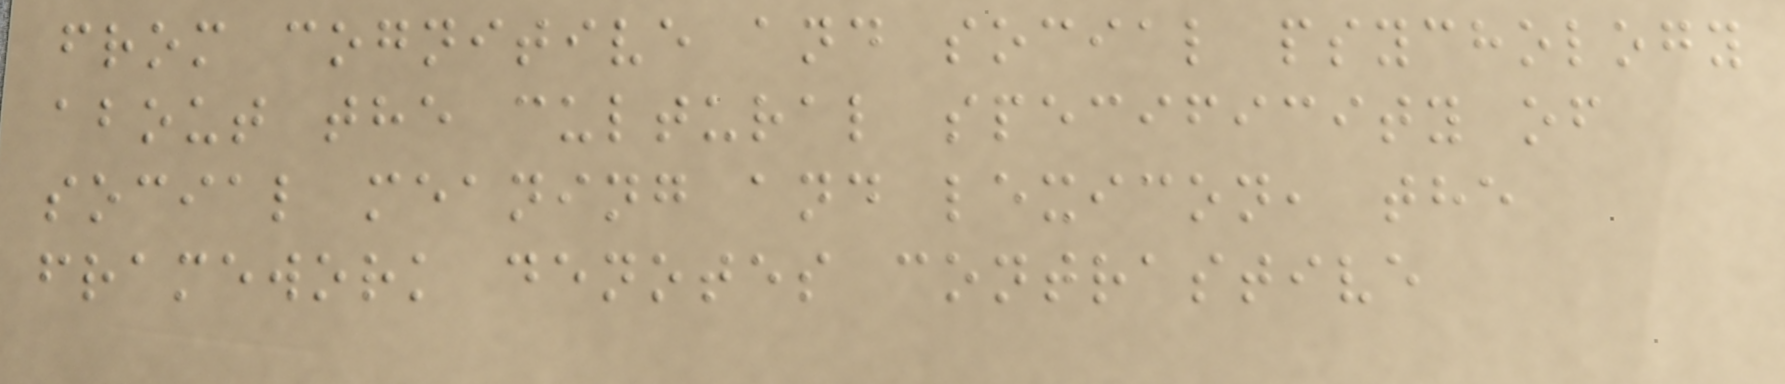from cognitive and social psychology
about the cultural specificity of
social meaning and lexicon, the
framework denotes contrastive
